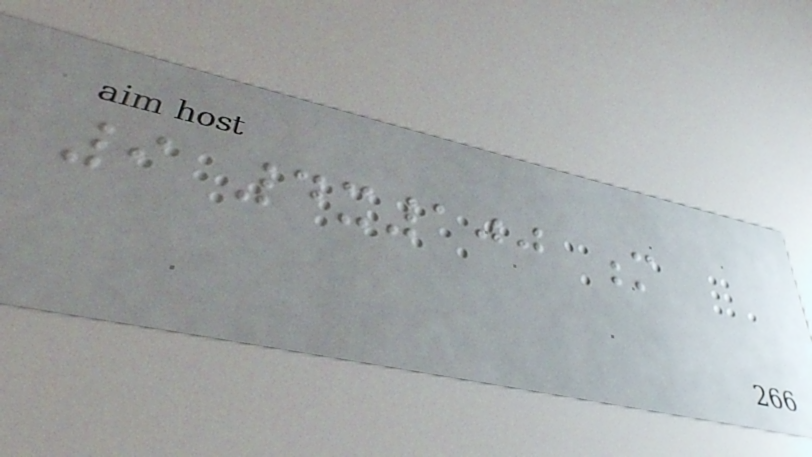9 4x100 m
